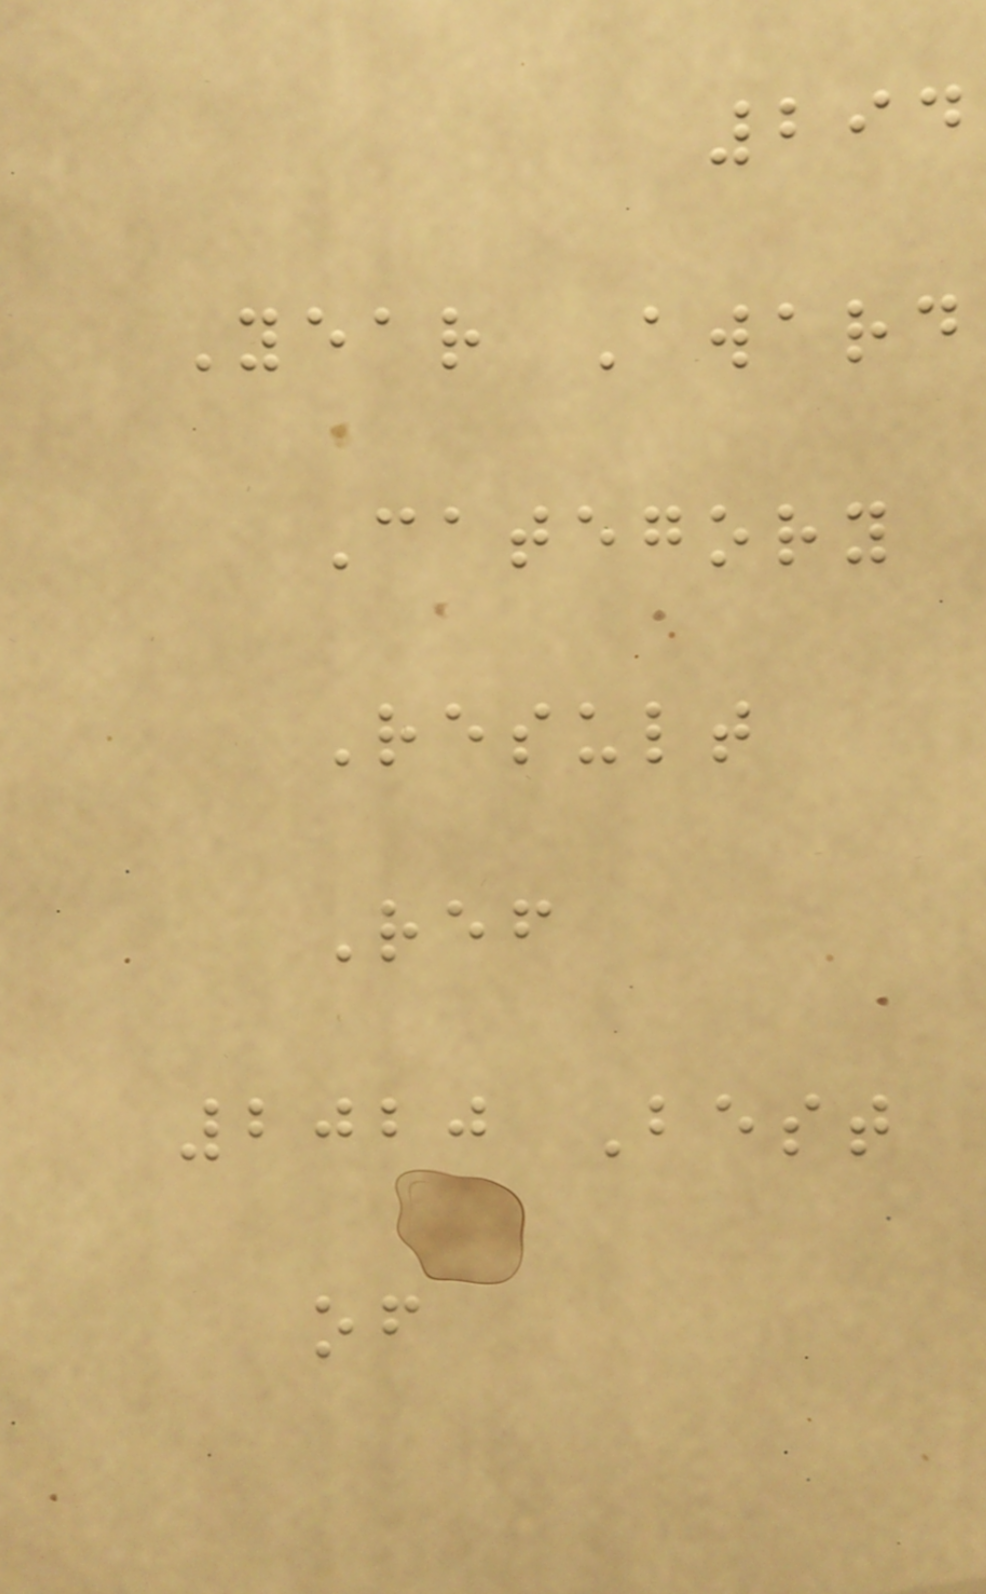294
Year Award
Category
Result
Ref
2020 Best
of
